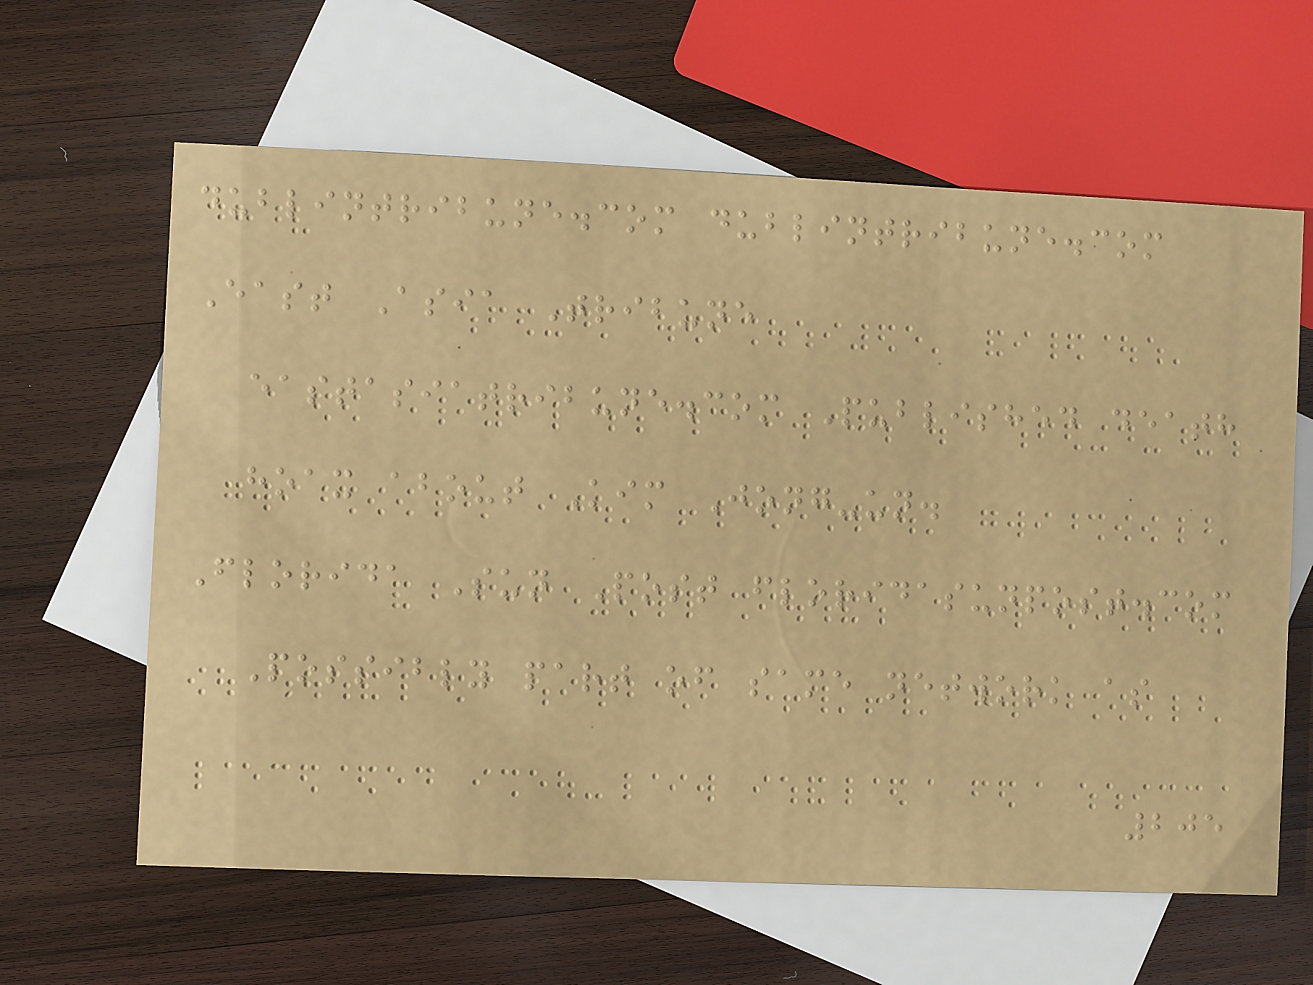dublintribune.com dublintribune.com
East Asia Tribune
eastasiatribune.com Published death
hoax about Kim Jong-un.
Florida Sun Post floridasunpost.com
Possibly part of same network as
205
